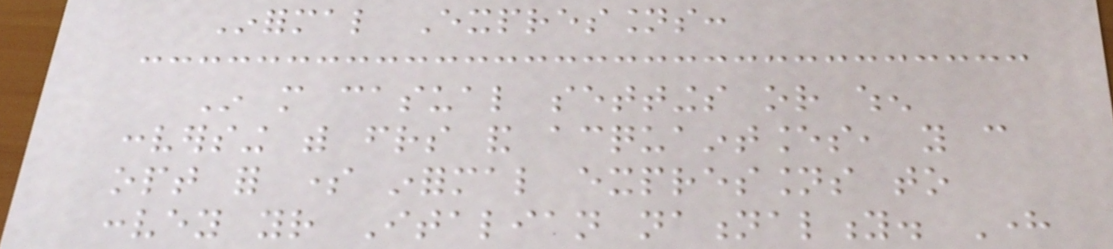Informal Expressions:
In more casual settings or when
conversing with friends and acquaintances, you can
opt for some informal expressions to
convey your Italian nationality. Here
